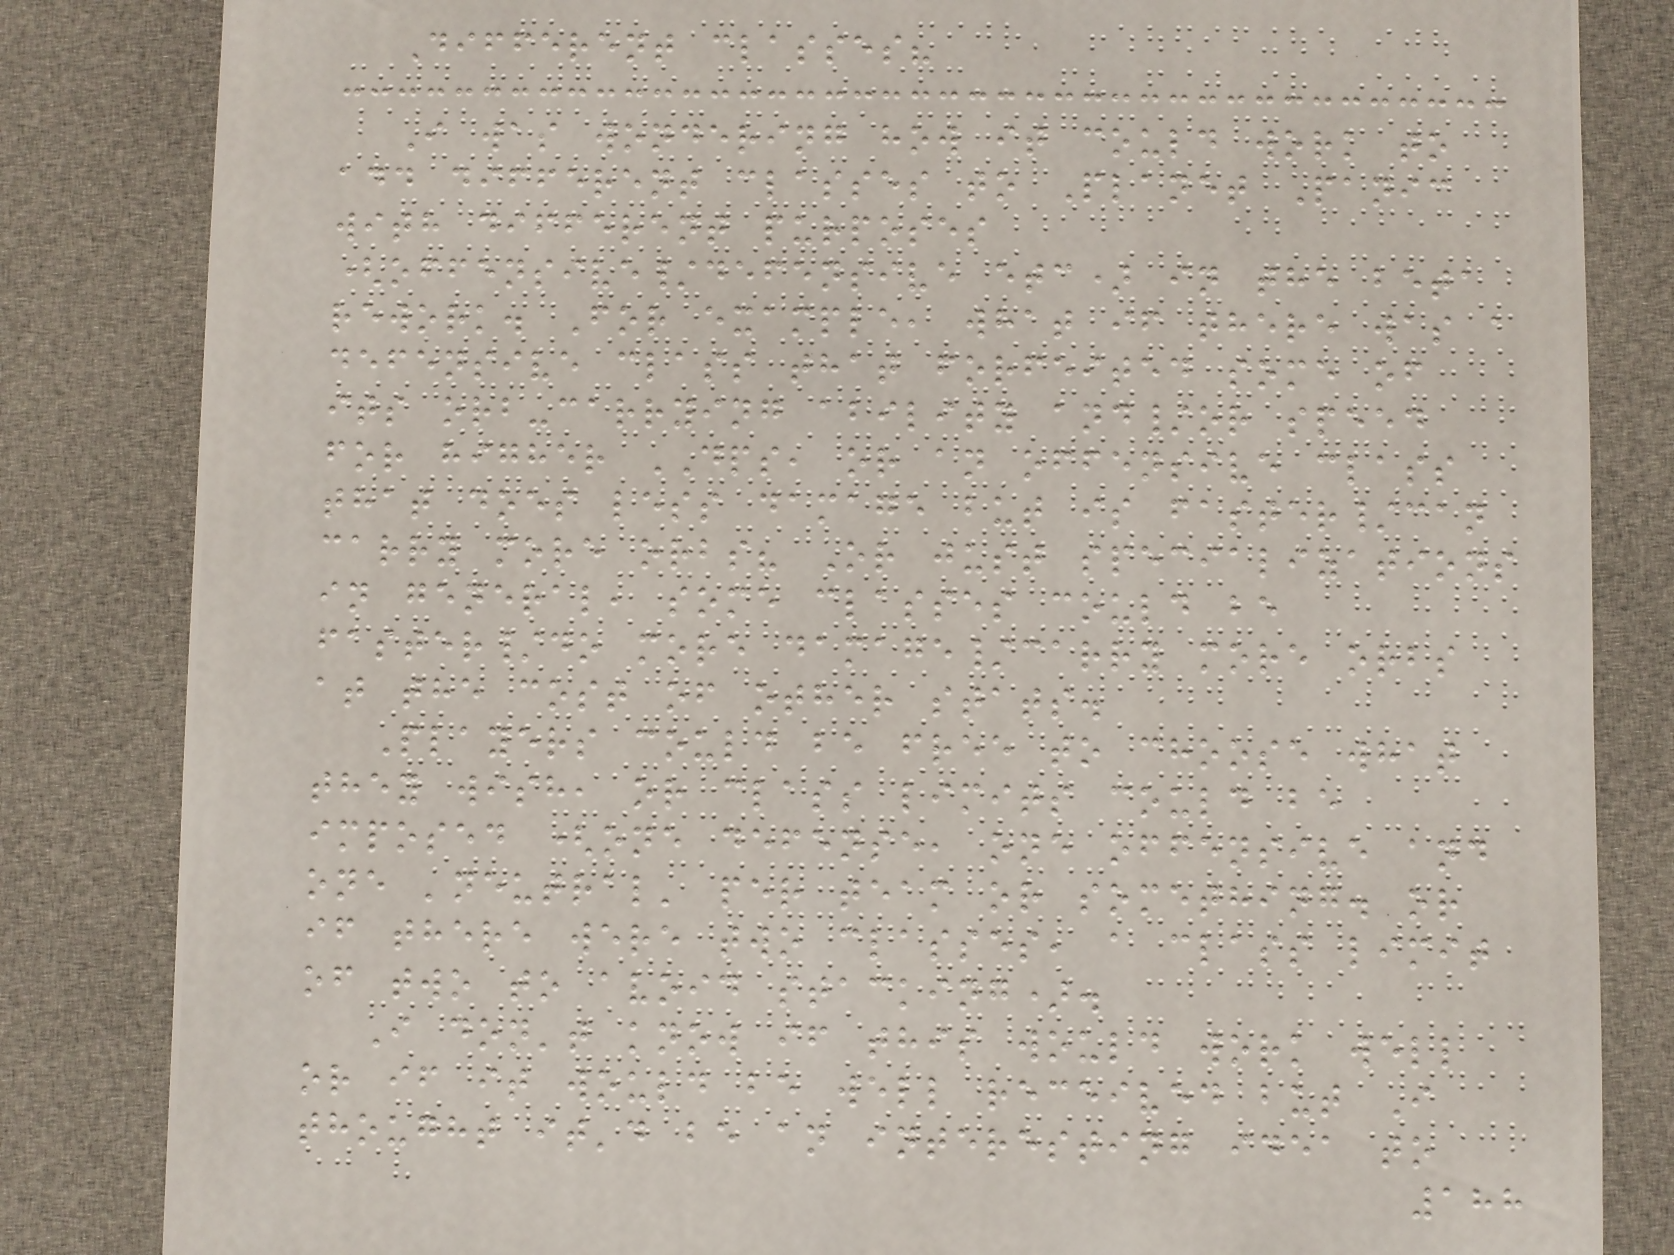Different classes?
I was wondering how it could work to
add different classes to Planet Panic
with different purposes
(offensive/defensive etc) in the beta
rework. For example, what if there was a
defensive class that forfeited some of
its orb-carrying ability and/or speed
for higher DPS, or an offensive class
that does less damage but is faster/can
carry more orbs? Or just specializations
in general, some classes could be
faster/do more damage/carry more orbs
at the cost of other stats.
Players could be free to choose what
they wish, or class limits could be
imposed (one defense, one offensive and
one 'neutral' per team or something. or
if there were two classes, a class limit
of two to avoid stacking).
I don't know if this would work well
or if it would be well received but I
thought it'd be an interesting idea to
188
